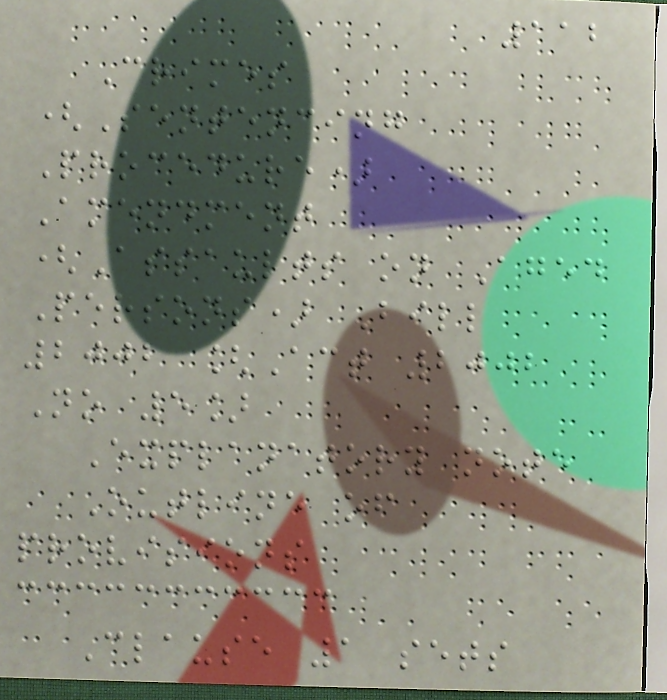112
Crimes
(Sentencing
Procedure)
Amendment
(Assaults on Aged
Persons) Bill
2002 [Act 2002
No 5]
Explanatory note
Outline of
provisions
Clause 1 sets
